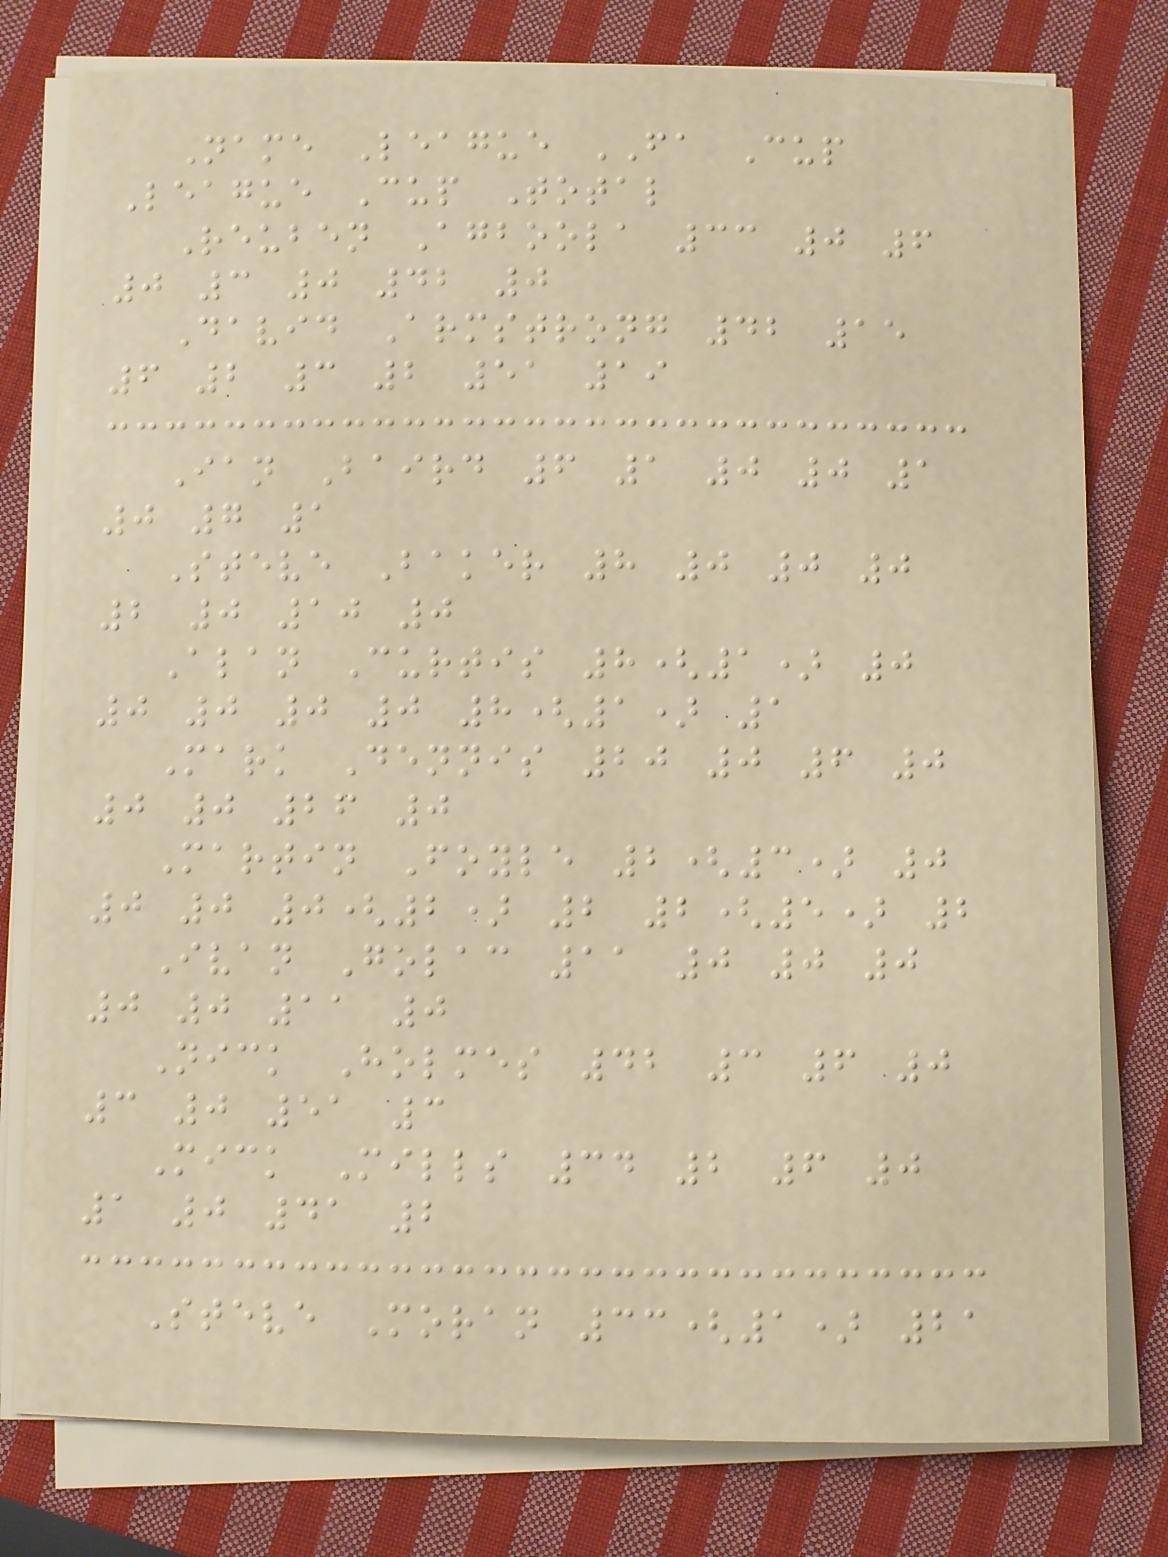Name League FA Cup
League Cup Total
Reuben Agboola 33 0 6
0 3 0 42 0
David Armstrong 42 15
6 2 3 2 51 19
Ian Baird 6 1 0 0 1
0 7 1
Steve Baker 8 0 0 0
2 0 10 0
Alan Curtis 8(1) 0
0 0 0 0 8(1) 1
Mark Dennis 20 0 6 0
0 0 26 0
Martin Foyle 2(3) 0
0 0 0(2) 2 2(5) 2
Ivan Golac 11 0 0 0
0 0 11 0
Nick Holmes 42 3 6 0
3 0 51 3
Mick Mills 34 2 6 0
1 0 41 2
Steve Moran 33(1) 21
